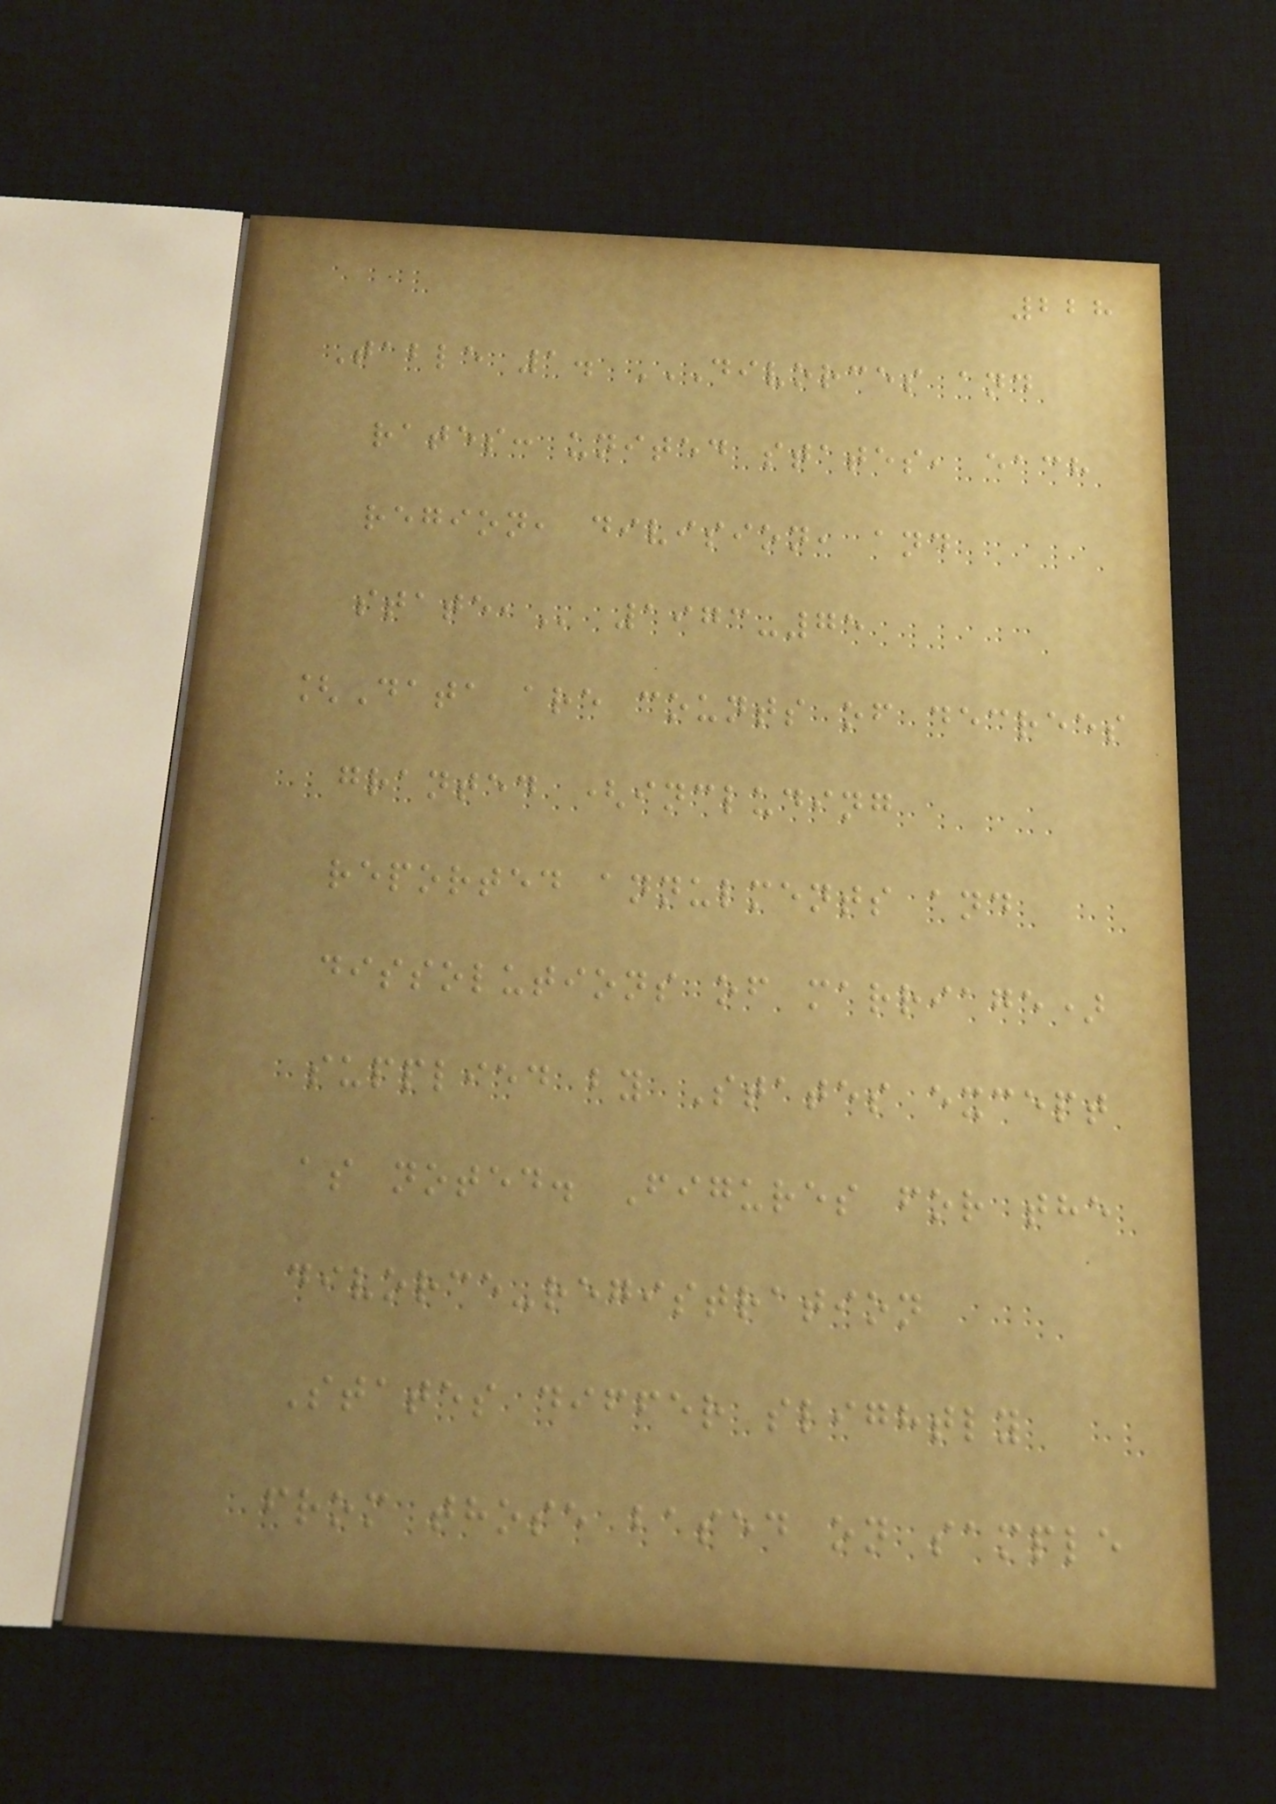228
Table 1. DIVORCES AND
RATES: UNITED STATES, EACH
REGION, DIVISION, AND
STATE, 1973-75
[Data are counts of decrees
granted (including
reported annulments and
dissolutions of marriage)
supplied by States except
as noted. Figures for the
divorce-registration
States differ slightly
from those based on sample
